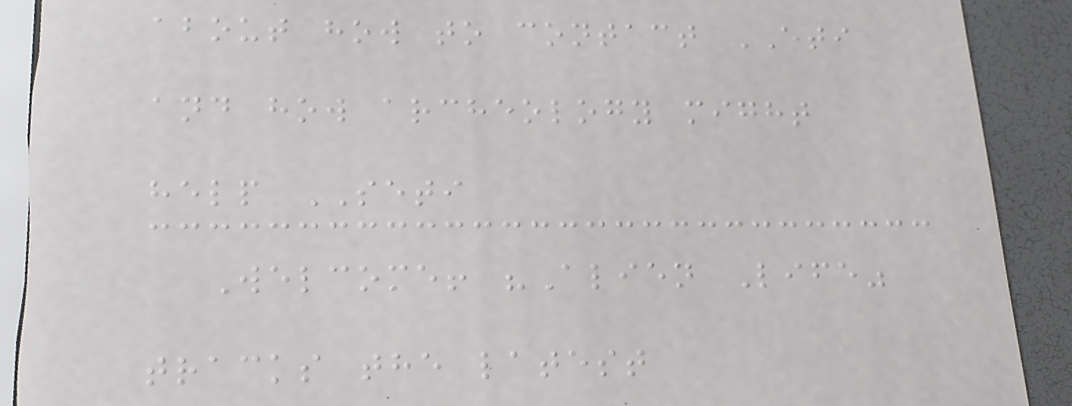about how to contact ETI
and how archeology might
help SETI
Welcome! "Alien Life"
tracks the latest
